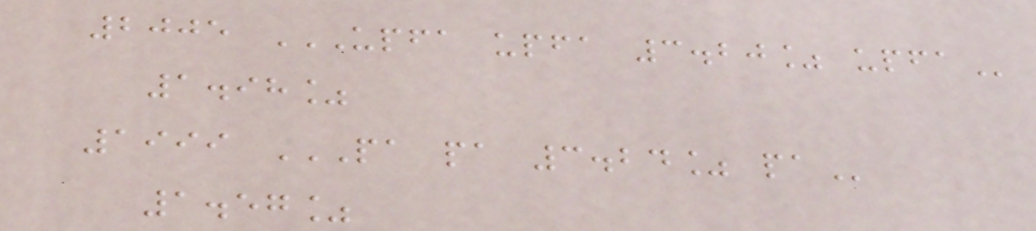2005 UPFA UPFA 3.20% UPFA
1.98%
1999 PA PA 3.24% PA
1.57%
